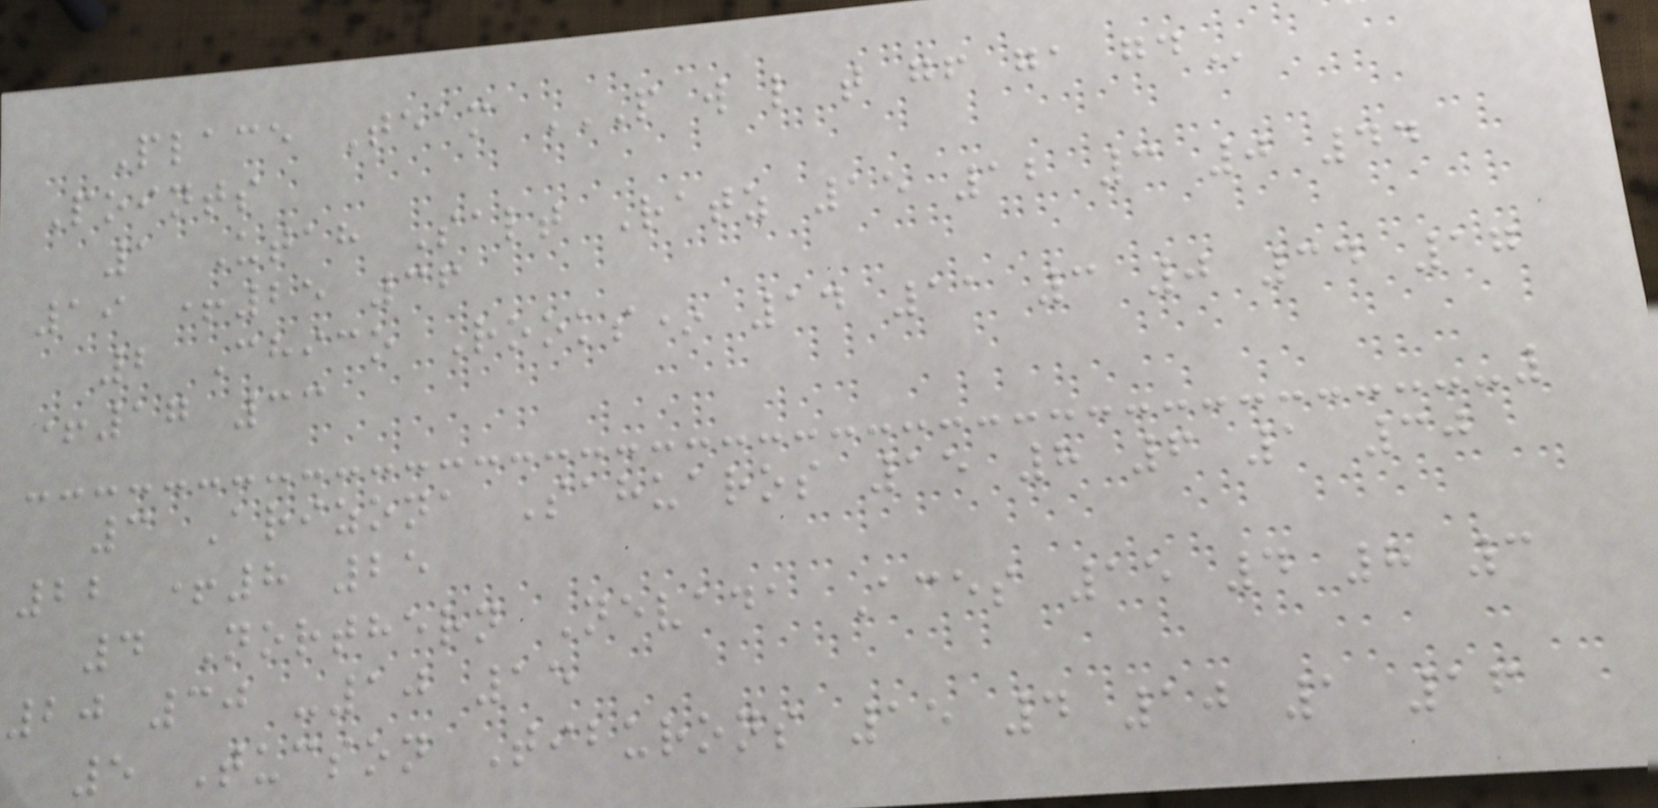Place Team P W L T GF GA GD
Points
1 Utah Salt Ratz 15 12 3 0 44
19 +25 36
2 Chico Rooks* 14 11 3 0 34 17
+17 33
3 Arizona Sahuaros 15 8 6 1 30
22 +8 25
4 Northern Nevada Aces 15 4 8 3
20 30 -10 15
5 Tucson Tiburons 15 4 10 1 16
